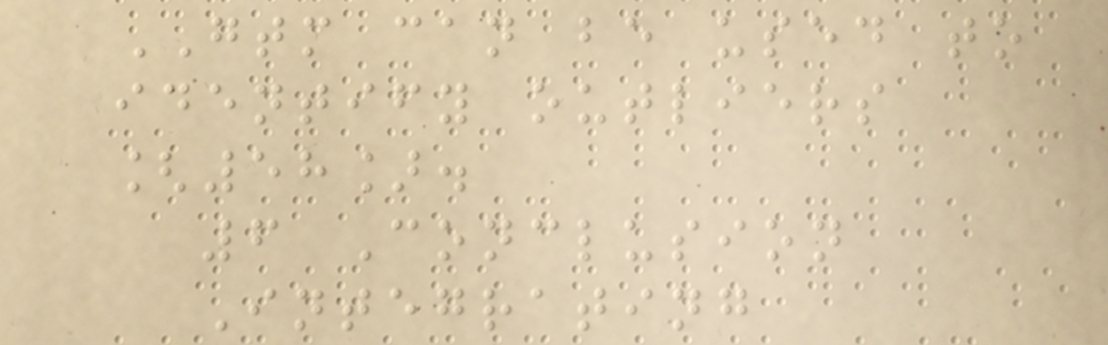GTM can be used to
identify outliers
[58].
6 Conclusion
Integrating
